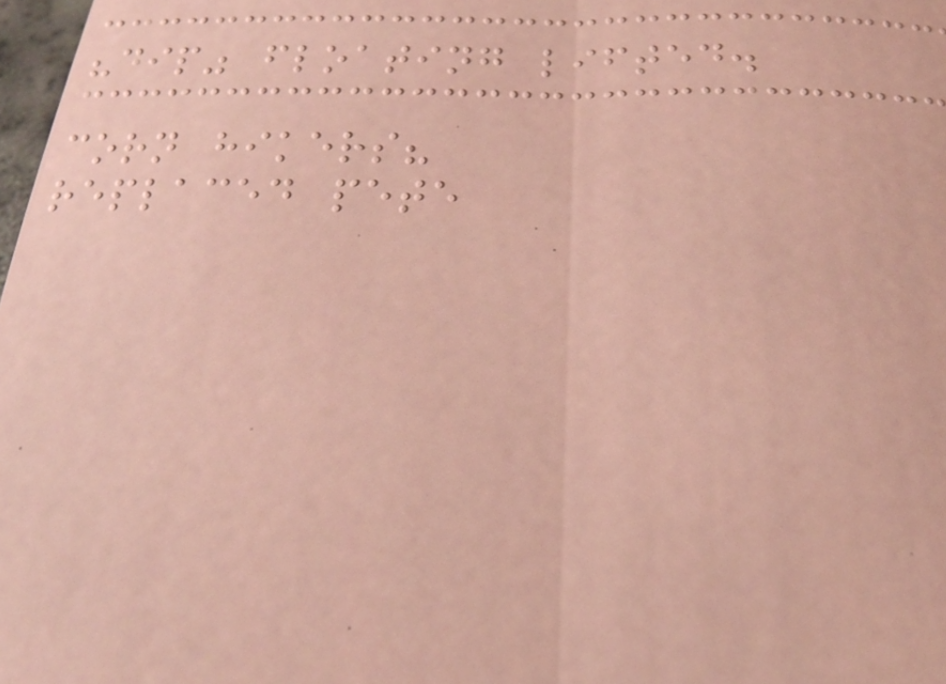"dip" floating lifted.
corn hikers?
replaced pete
